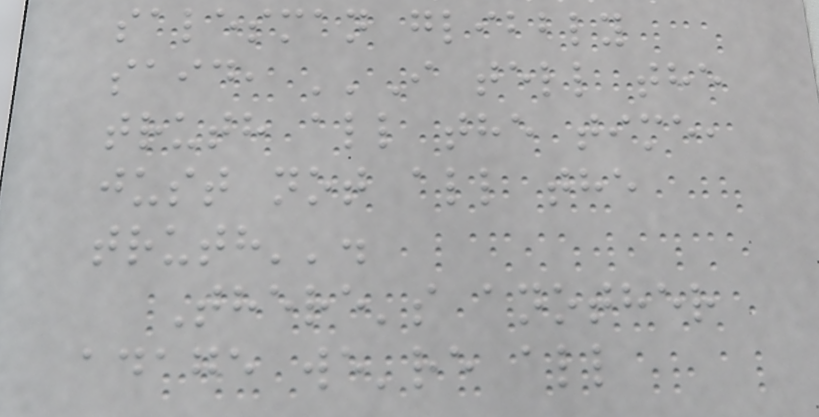salesman glibbly
said, ''I tell the
truth all the time,
just not all the
truth''.
There's another
adage we're all
